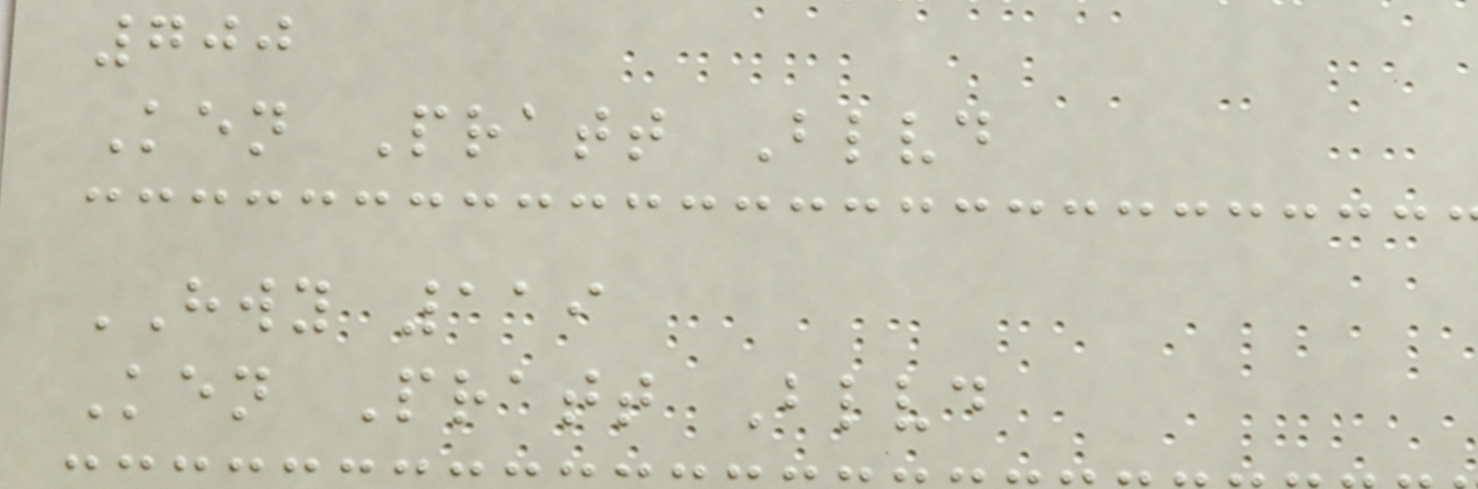700
Ken Pratt Blvd
HWY 119
Ken Pratt Blvd
